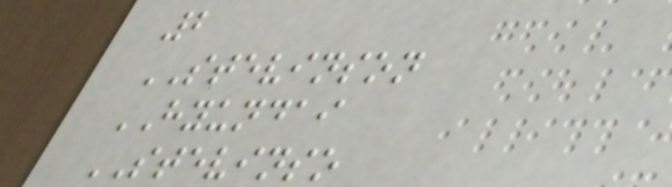2
STEVINSON
HYUNDAI
STEVINSO
